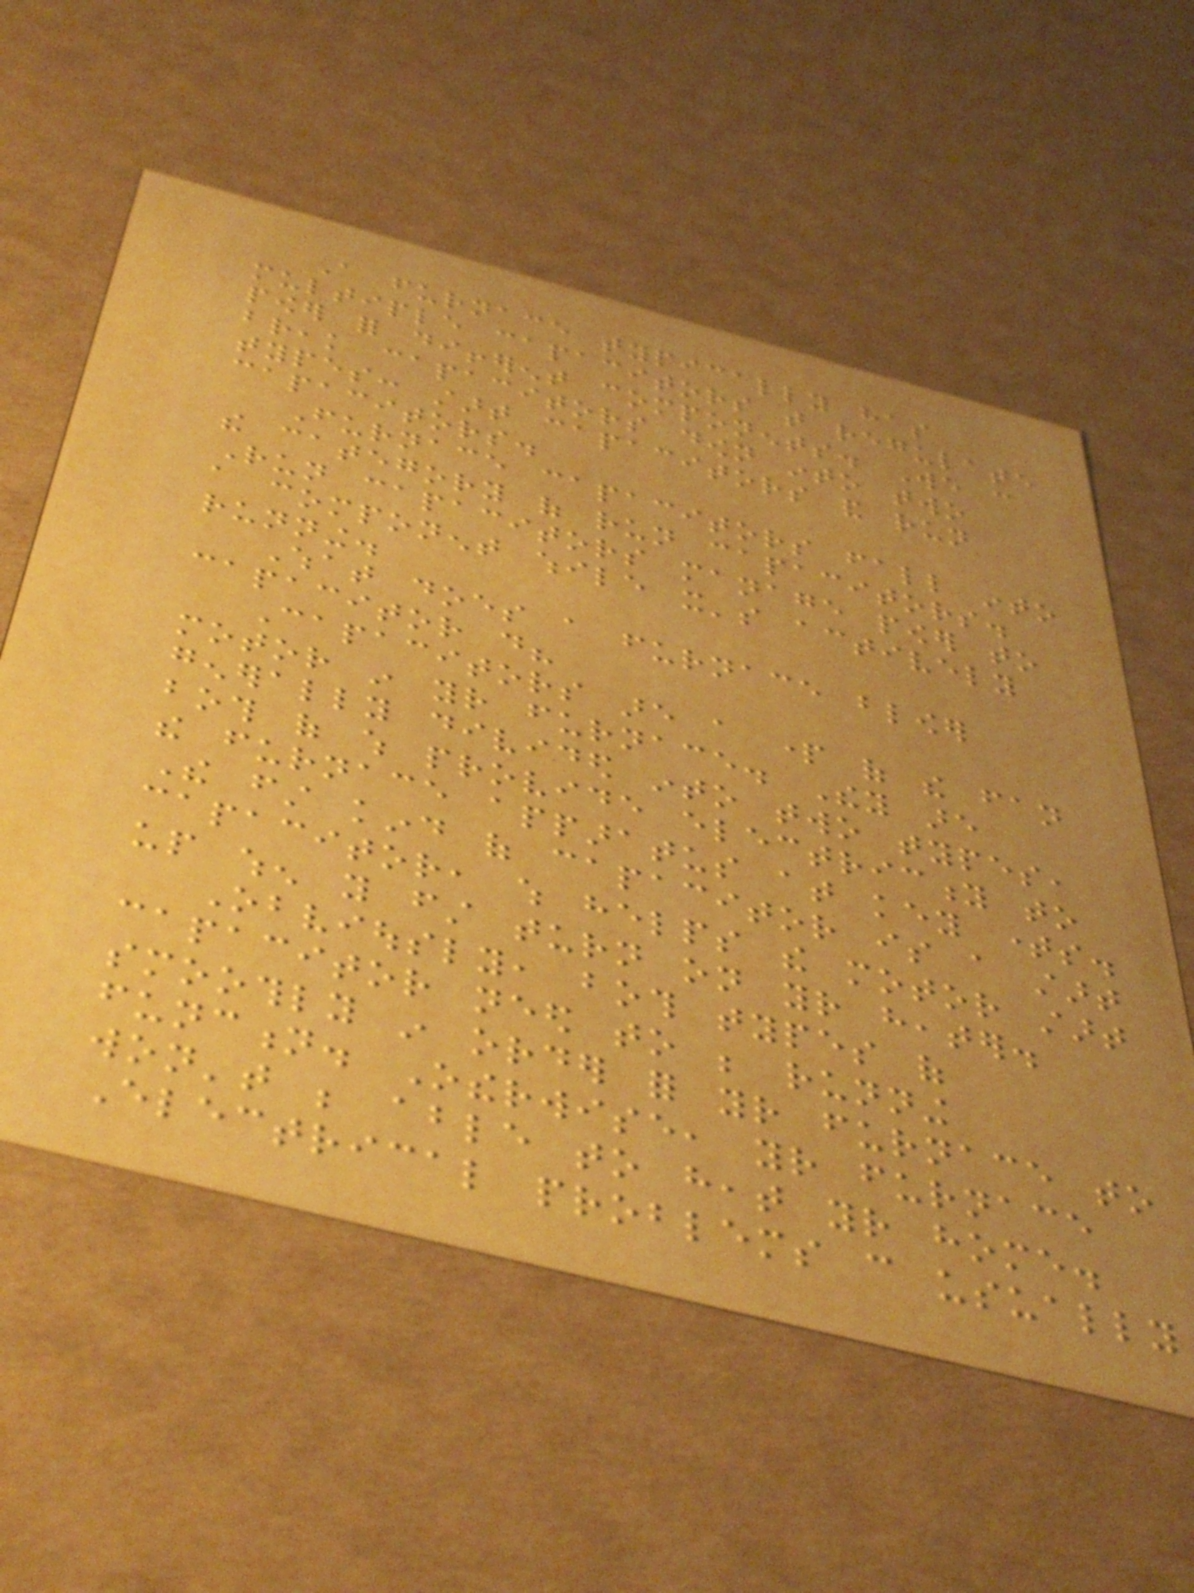A furnace typically has
multiple capacitors that regulate
power for different components. We can
break capacitors down into two
types: start capacitors and run
capacitors.
Furnace capacitors fall into
the category of run capacitors.
Run capacitors manage power to
a component while it's actively
running.
What does a furnace blower
capacitor do?
Capacitors are a part of the fan
motor in your furnace. They are
generally divided into two types,
both of which provide electricity to
the furnace apparatus at key times.
The first kind of capacitor is a start
capacitor, which helps the motor start
up when you first turn on your heater.
Obviously, both types of
capacitor need to be running
smoothly in order for your furnace to
function. Otherwise, your furnace
won't be able to heat your home.
Electrical problems can usually
